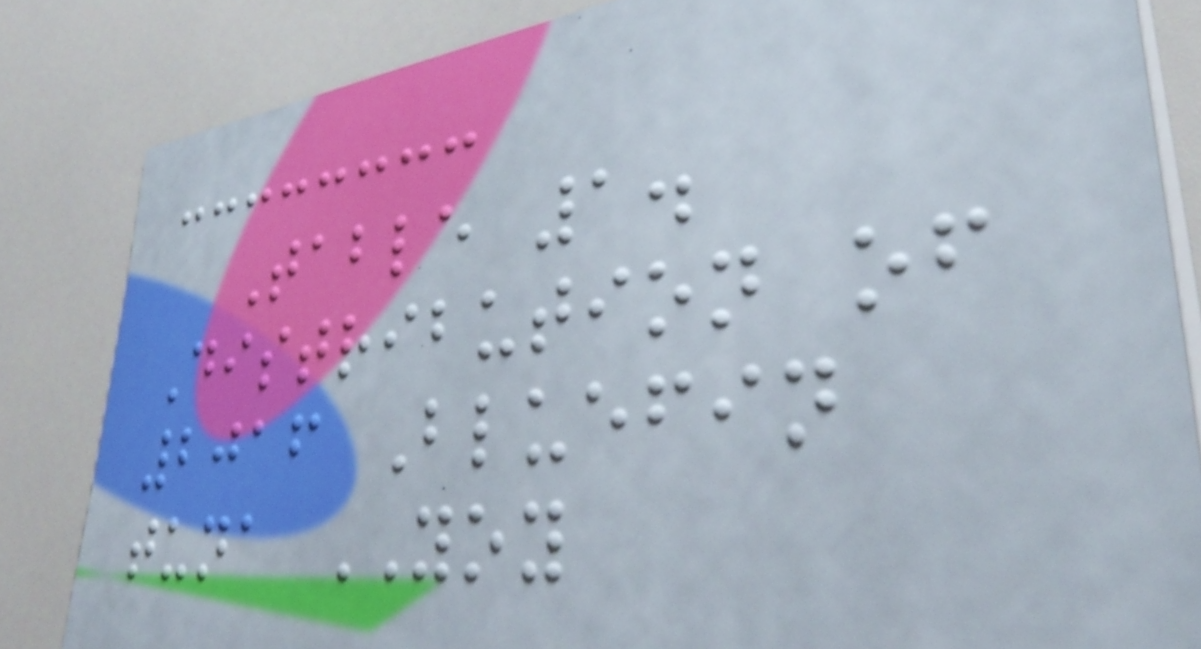Table 1.
Distribution of
2016 Bluefin
tuna YOY
